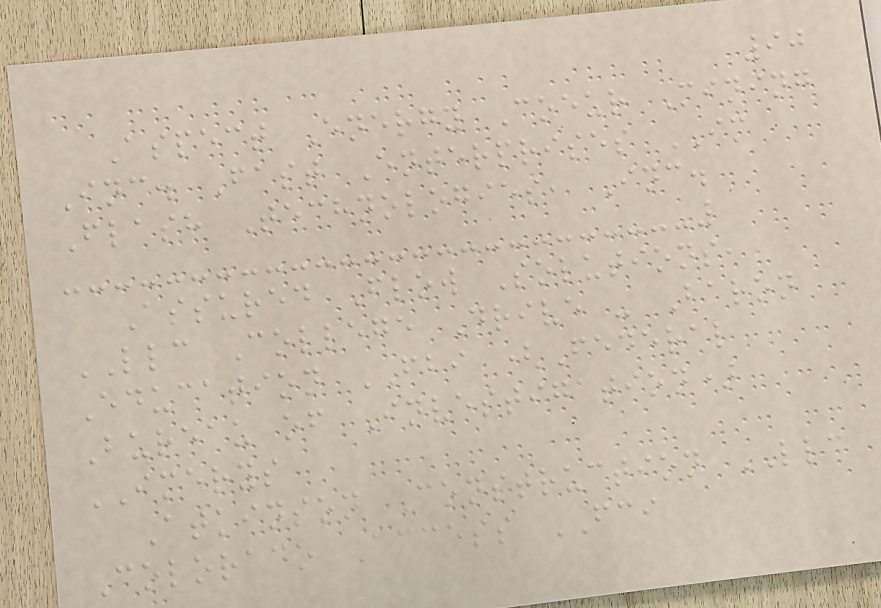90
Aspect Energy Coeur Mining
Inc. Fast Enterprises IM
Flash Technologies, Inc.
Assured Flow Solutions,
LLC College Drive - Baron
Education FBI (Federal
Bureau of Investigation)
IMERYS
Atkinson Construction LLC
Colorado Access FCI
